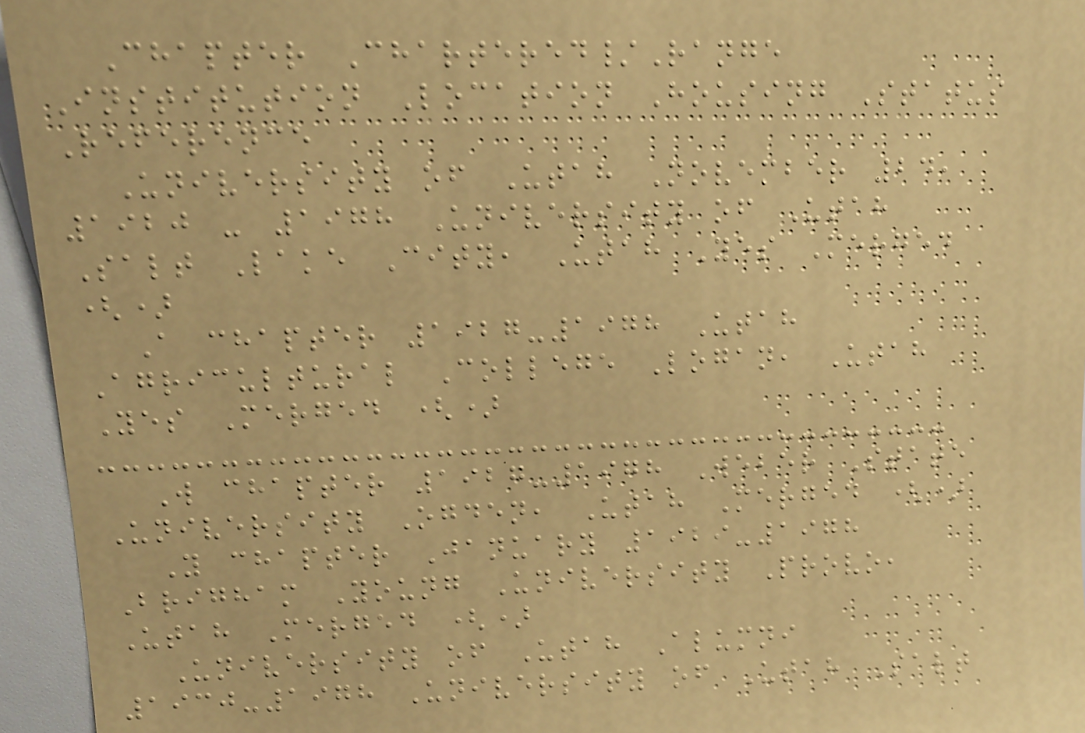Chapter Chartered/Range
Institution Location Housing Status
Reference
University of Utah November 24,
1920 - 1978 University of Utah
Salt Lake City, Utah Yes Merged
()
A chapter 1927-1978 Utah
Agricultural College Logan, Utah
Yes Merged ()
W chapter 1927-1978 Weber State
University Ogden, Utah Merged ()
Y chapter January 1929-1978
Brigham Young University Provo,
Utah Merged ()
University of Utah Alumni
1930-1978 University of Utah Salt
